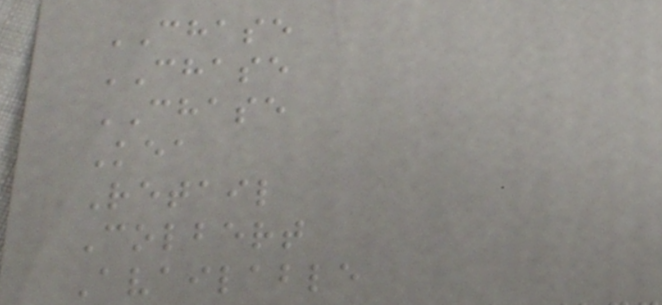CHASE
CHASE
CHASE
Kea
Retail
Colbert
Available
